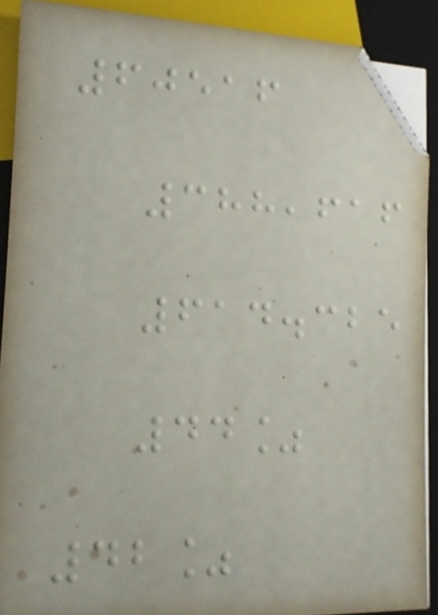60516
388,616
614.325
44%
42%
